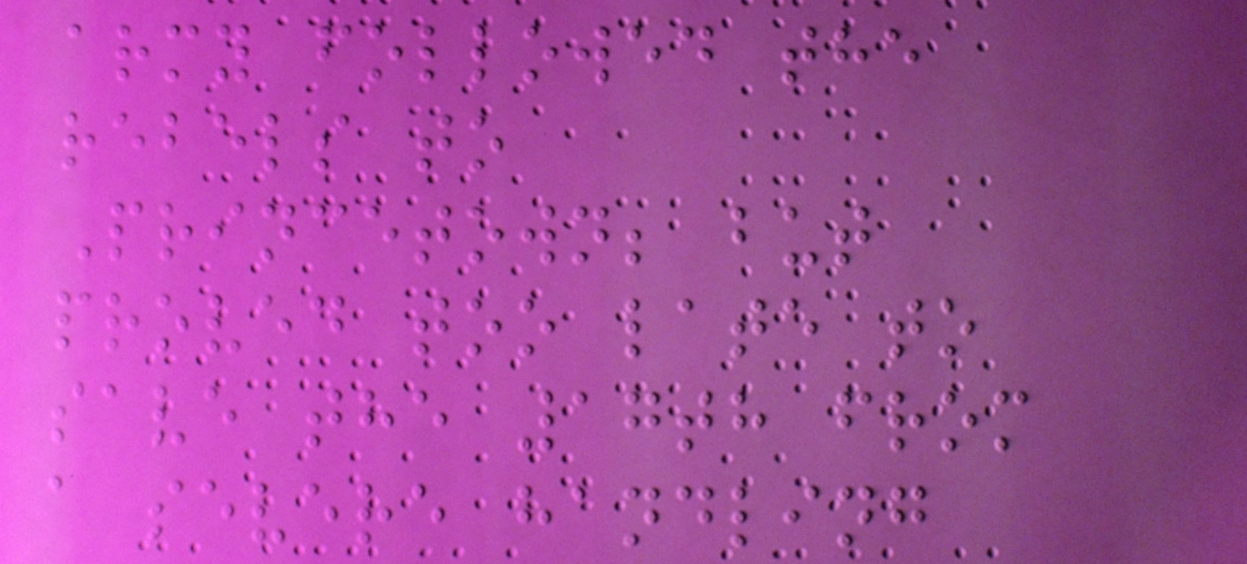army followed the
rebels to
Princetown; but
proved too late to
save the 17th from
a severe handling
